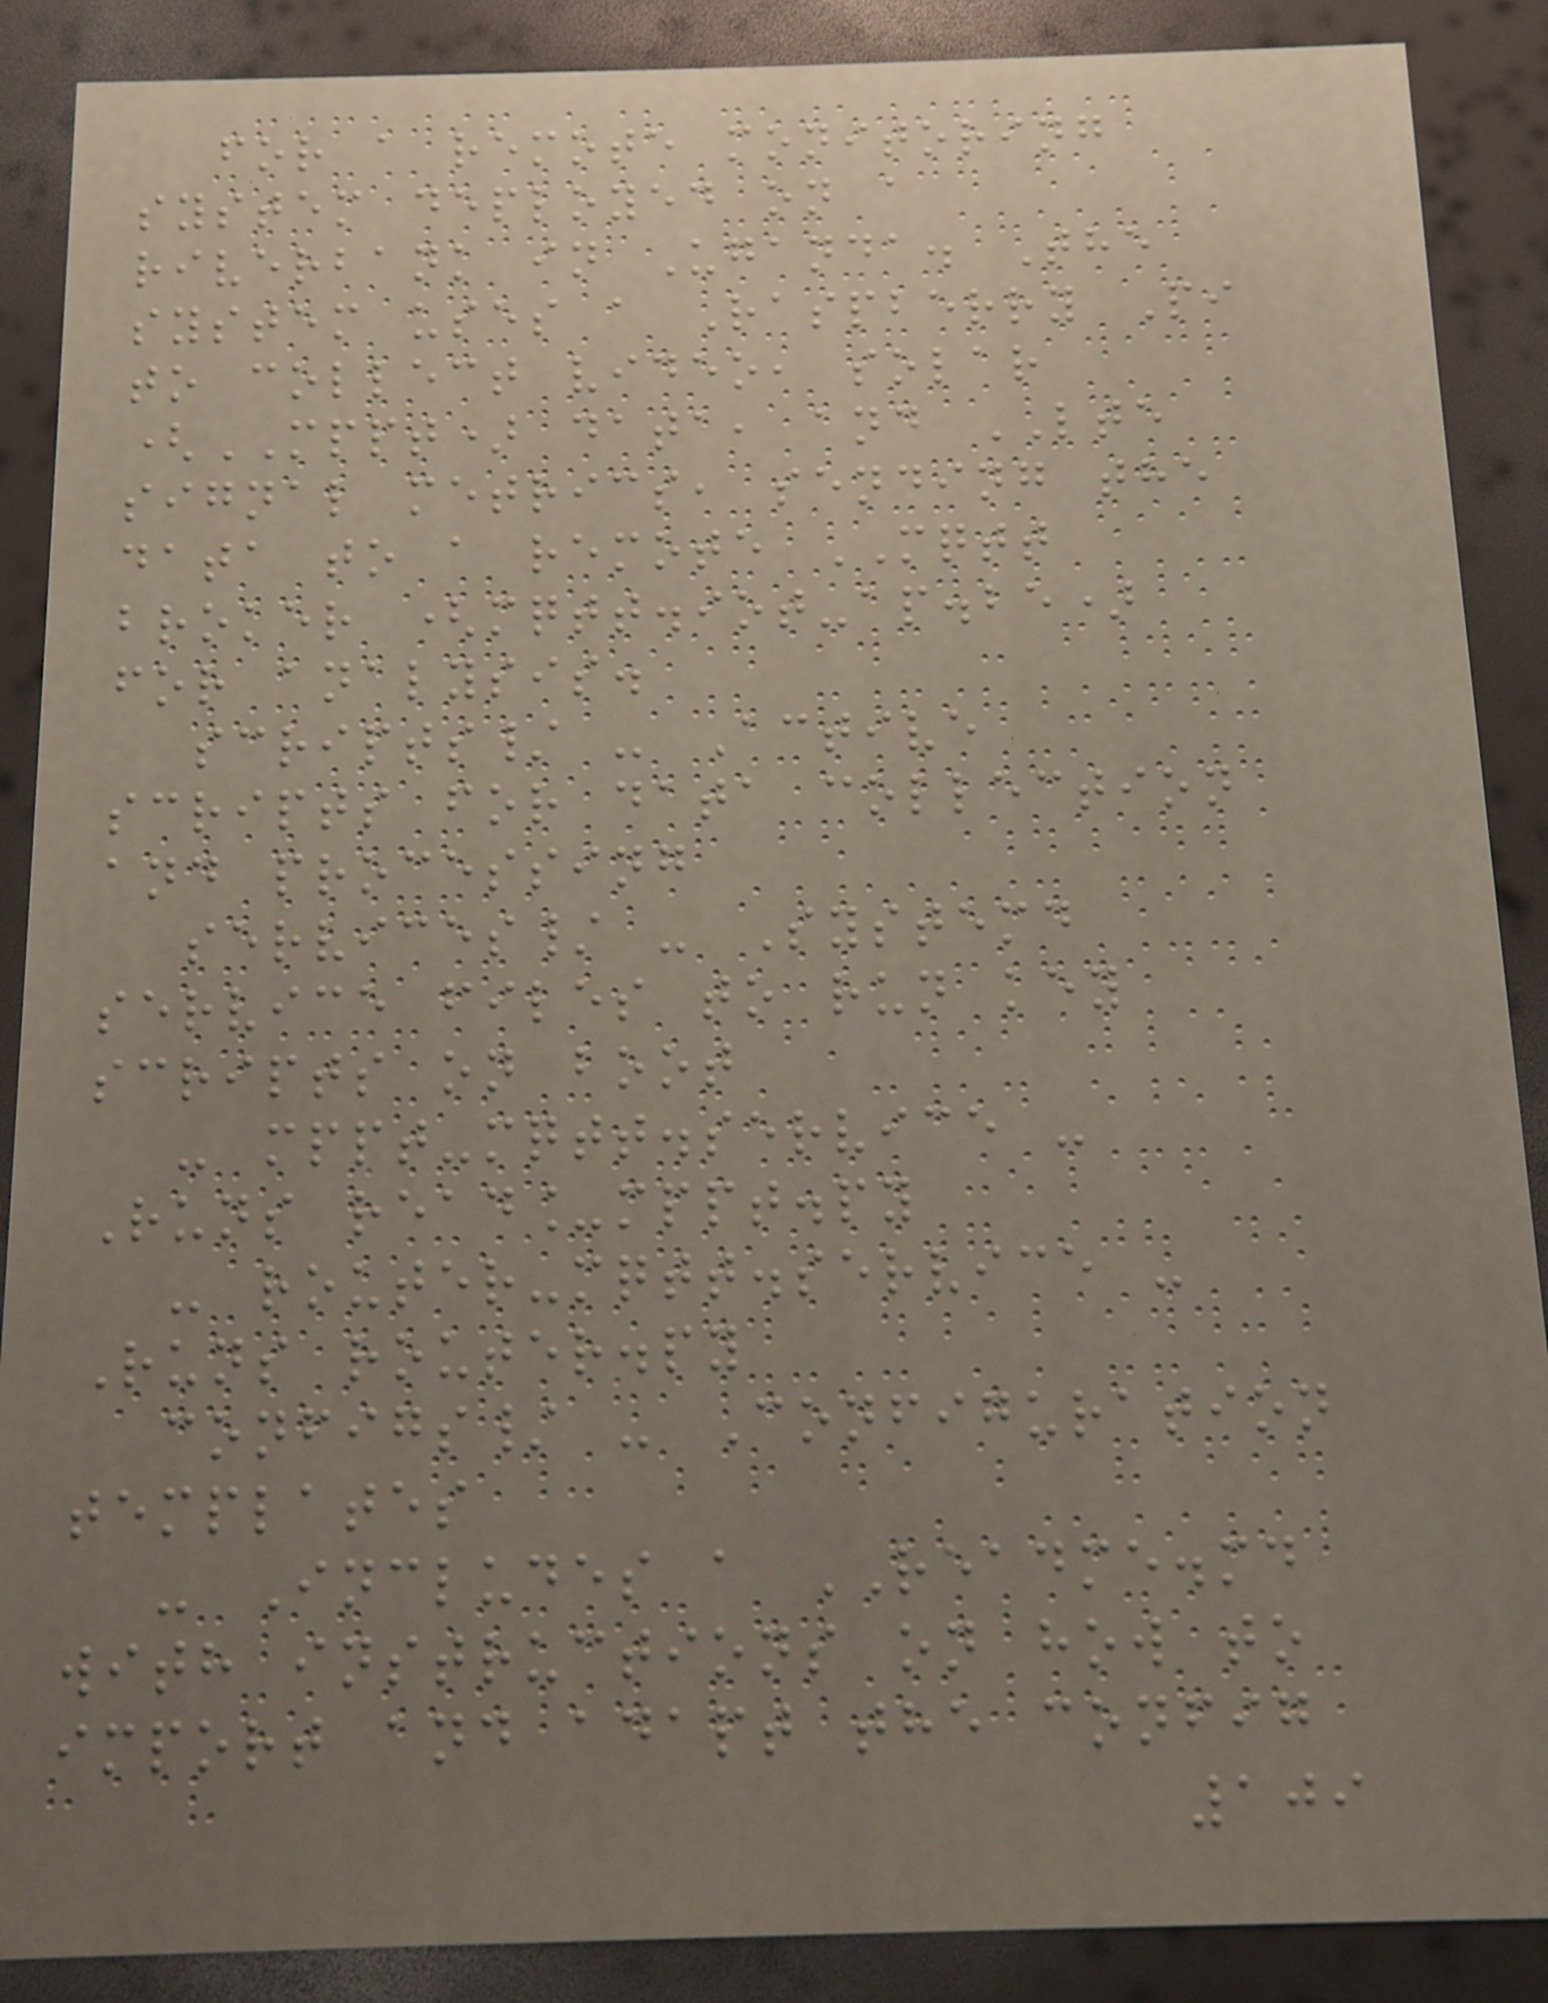for a remote monitoring
system deployed on a
riverbank in Uganda. The
system uses a Raspberry Pi
to collect video, solar
(MPPT) data, and LTE
signal metrics, sending the
data to a remote MQTT
broker (mqtt.iot-ap.be)
for analysis.
scripts/ - Active
scripts for data collection
and processing
services/ - Systemd
service files to run key
scripts on boot
- mppt-mqtt.service -
Runs read_mppt.py
- router-mqtt.service -
Runs router.py
configs/ - Configuration
templates
- Includes a README.md
with instructions on how to
import and adapt the config
109
